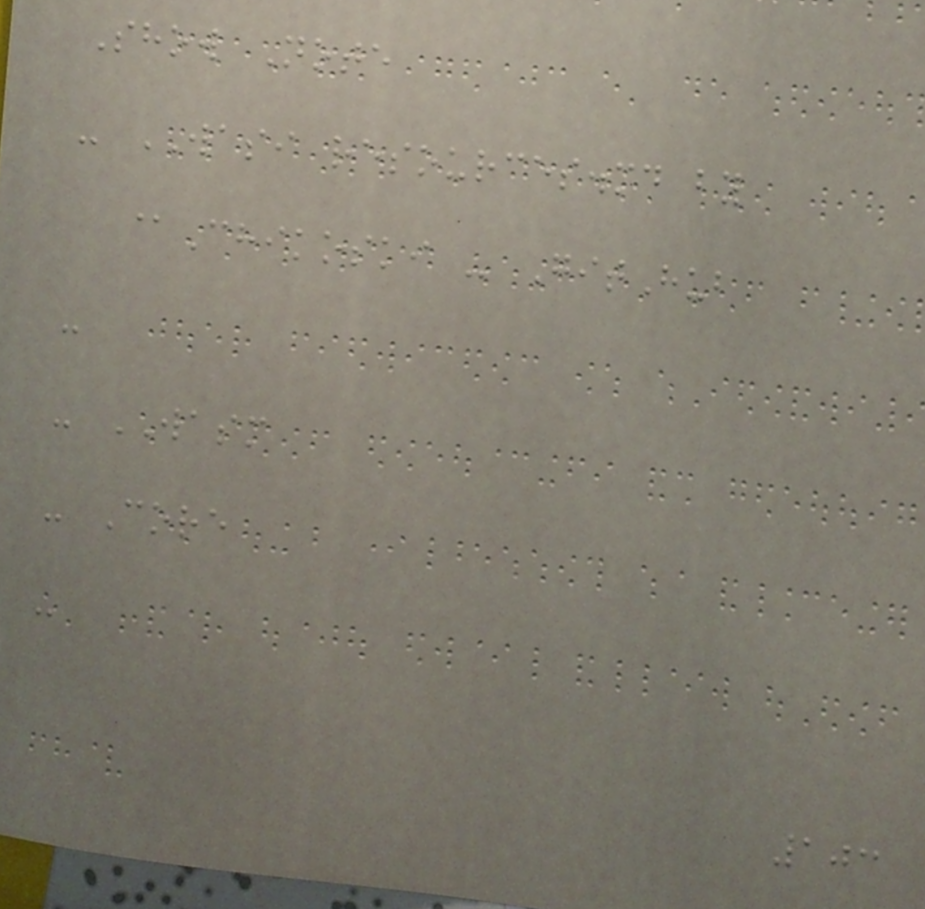Show Note
- WASI resources.md by
@Chikoski - GitHub
-
- WASM
- Core
-
103
